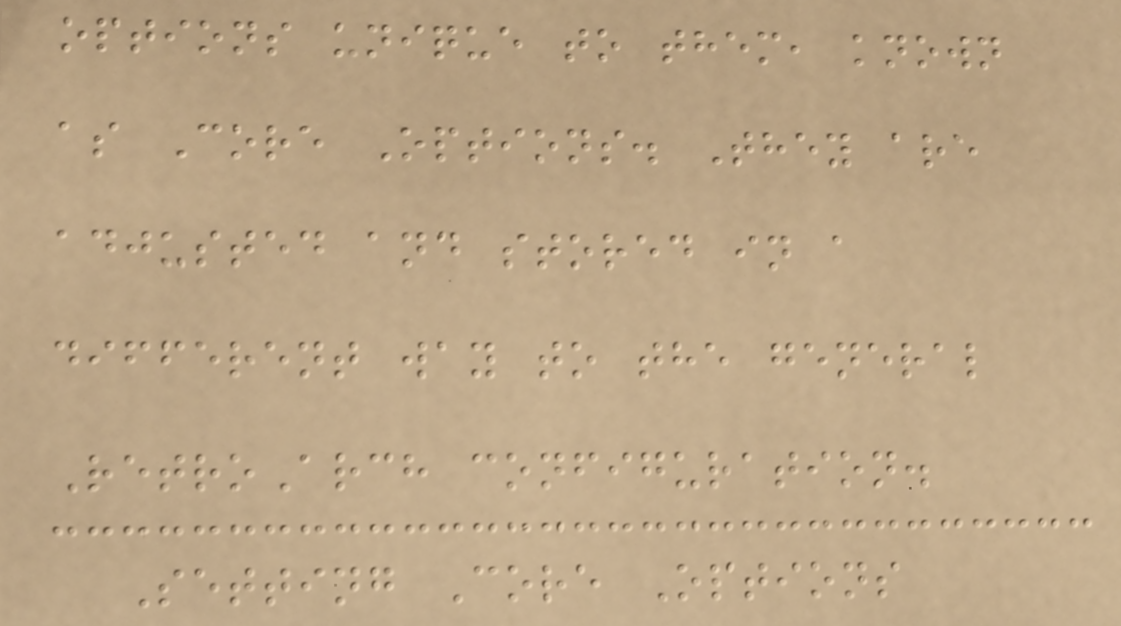options unique to them, known
as Core Options. They are
adjusted and stored in a
different way to the general
RetroArch configuration.
Setting Core Options
